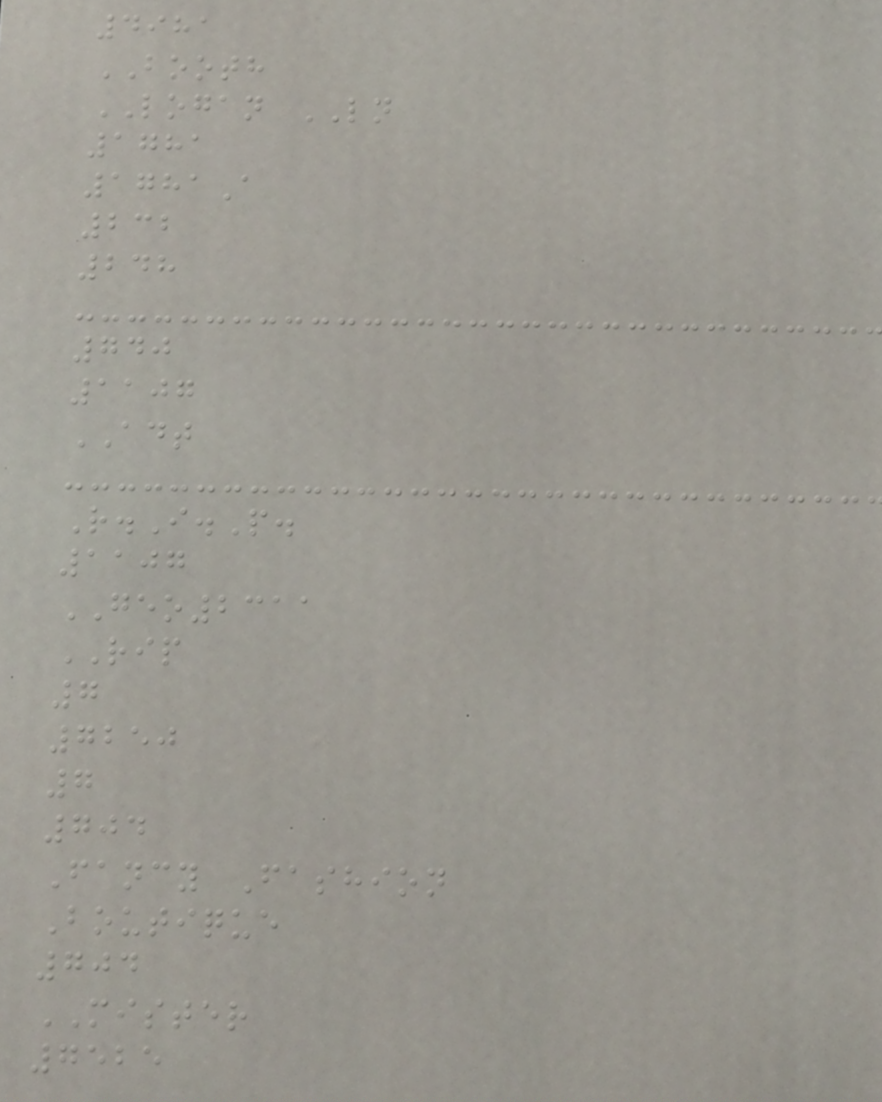4981
BOOTH
LOGAN LN
1781
1781A
232
248
740
1107
ADT
R.I.P.
1107
GEO2311
RIP
7
7250
7
704
Fancy Fashion
Boutique
704
MISTER
7525
